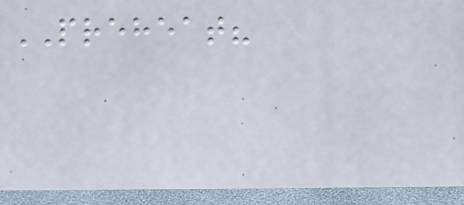PREHEAT?
